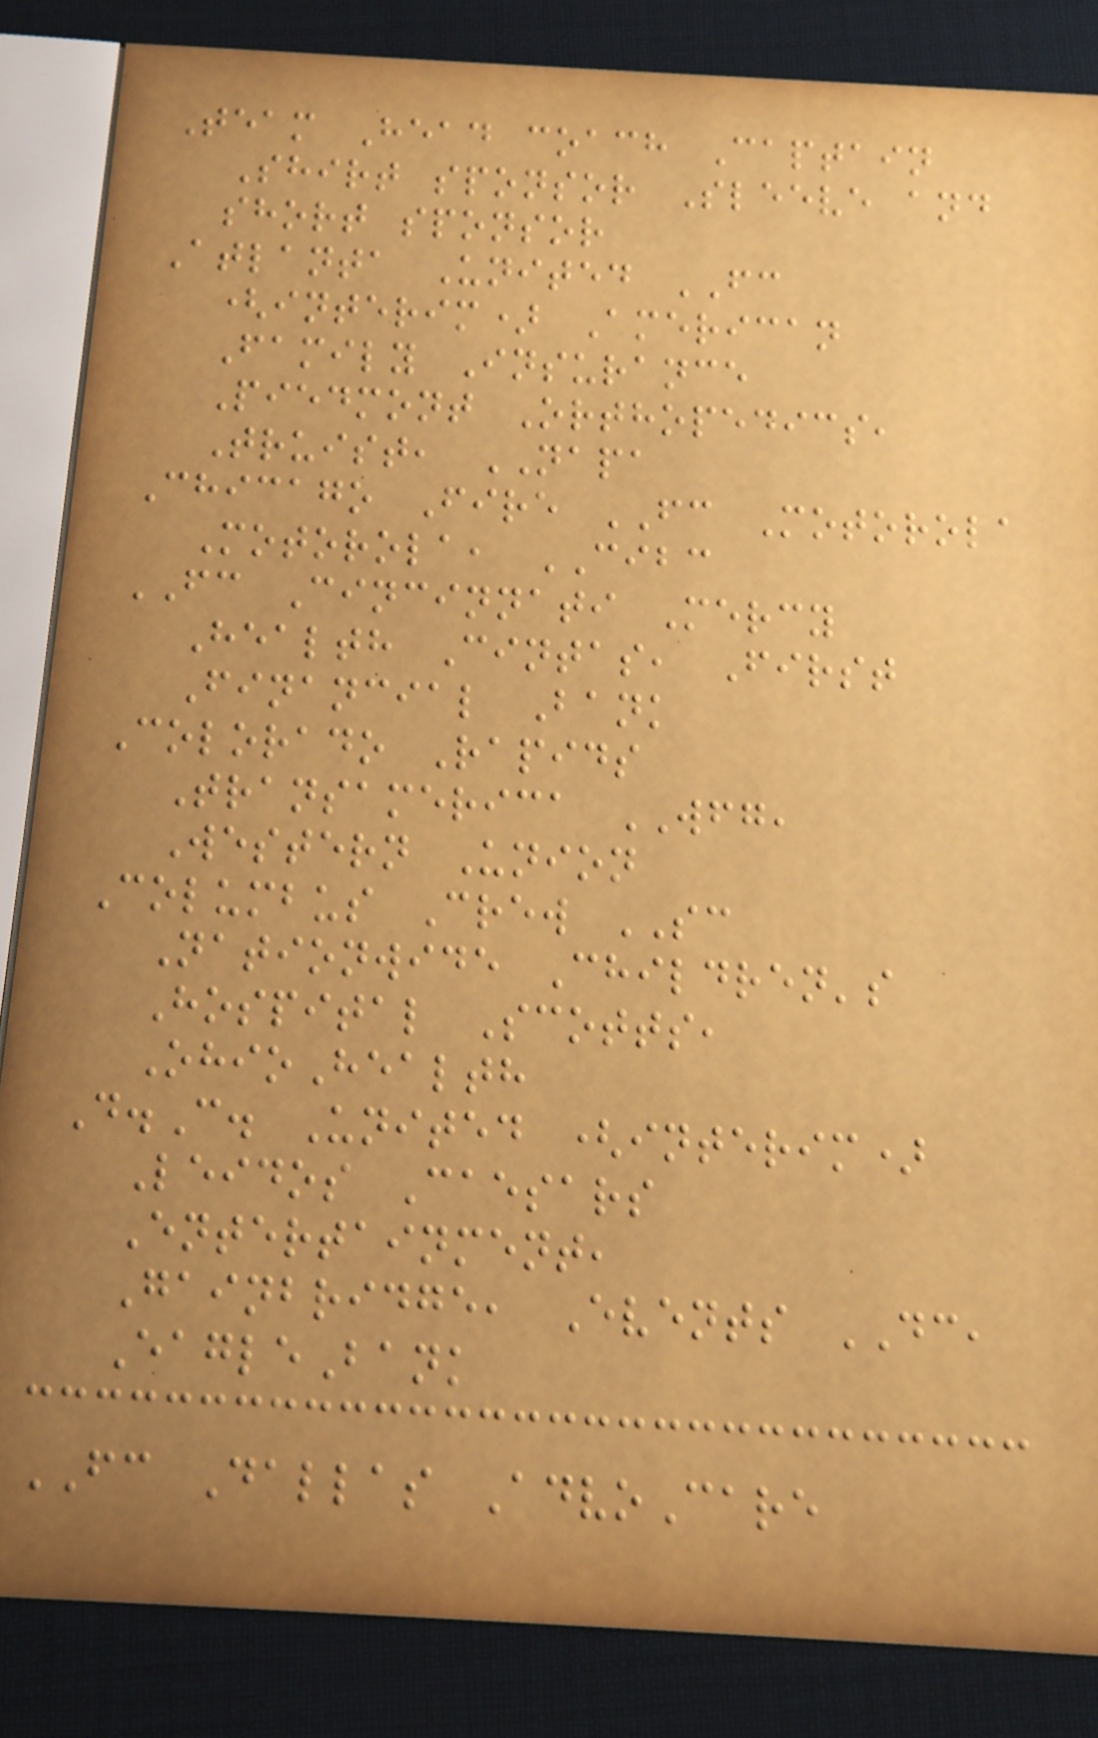Team Head coach Captain
Shirt sponsor Sleeve and
short sponsor
Atlanta United FC
(interim) American
Family Insurance
Piedmont Orthopedics,
Truist, NAPA
Chicago Fire FC Motorola
Motorola, CIBC
FC Cincinnati Mercy
Health Cintas, First
Financial Bank
Colorado Rapids
Transamerica WFG,
Western Union
Columbus Crew SC
Nationwide Children's
Hospital Scotts,
OhioHealth
D.C. United (interim)
Leidos Caesars
Entertainment,
Gainbridge, Events DC,
EagleBank
FC Dallas AdvoCare
